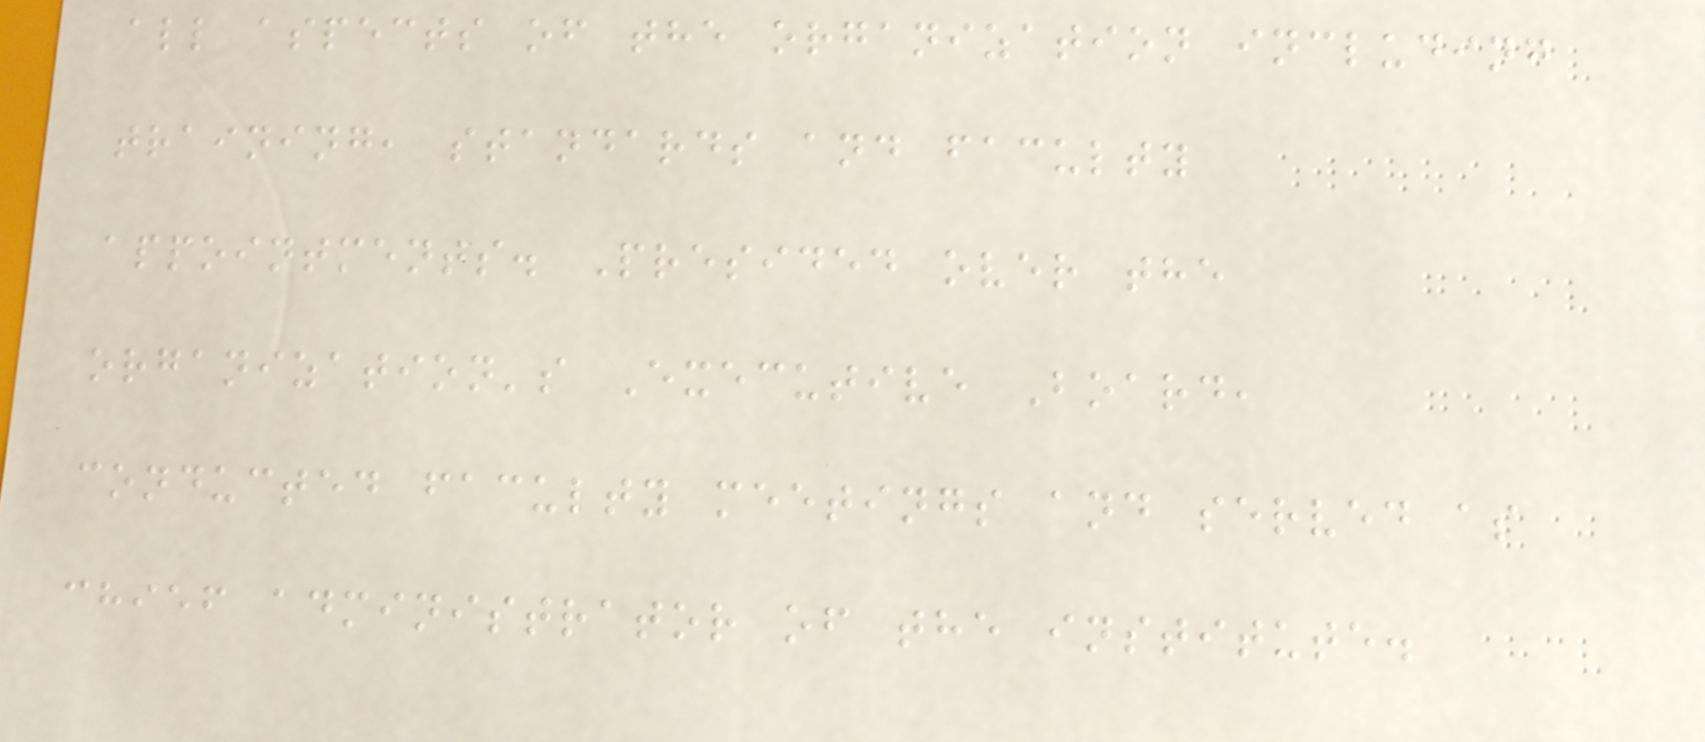all aspects of the organization including
training, standards and faculty
appointments. Presided over the
organization's Executive Board,
conducted faculty meetings and served as
chief administrator of the institute.
